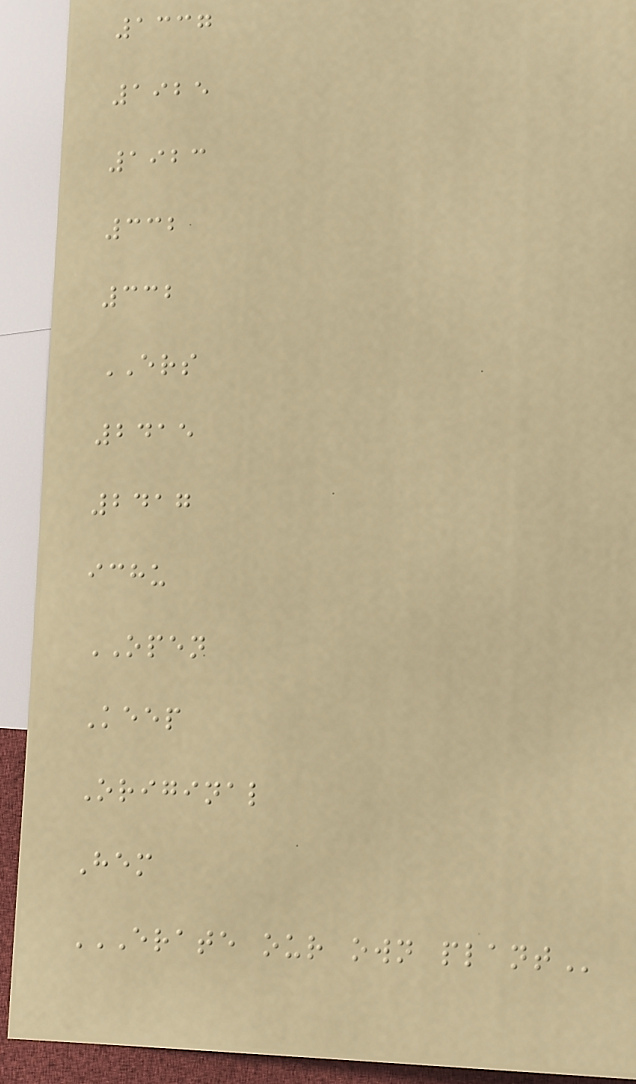1337
1925
1923
332
332
ERS
2415
2417
ichu
OPEN
Keep
Original
Hem
ERATE OUR OWN PLANT
